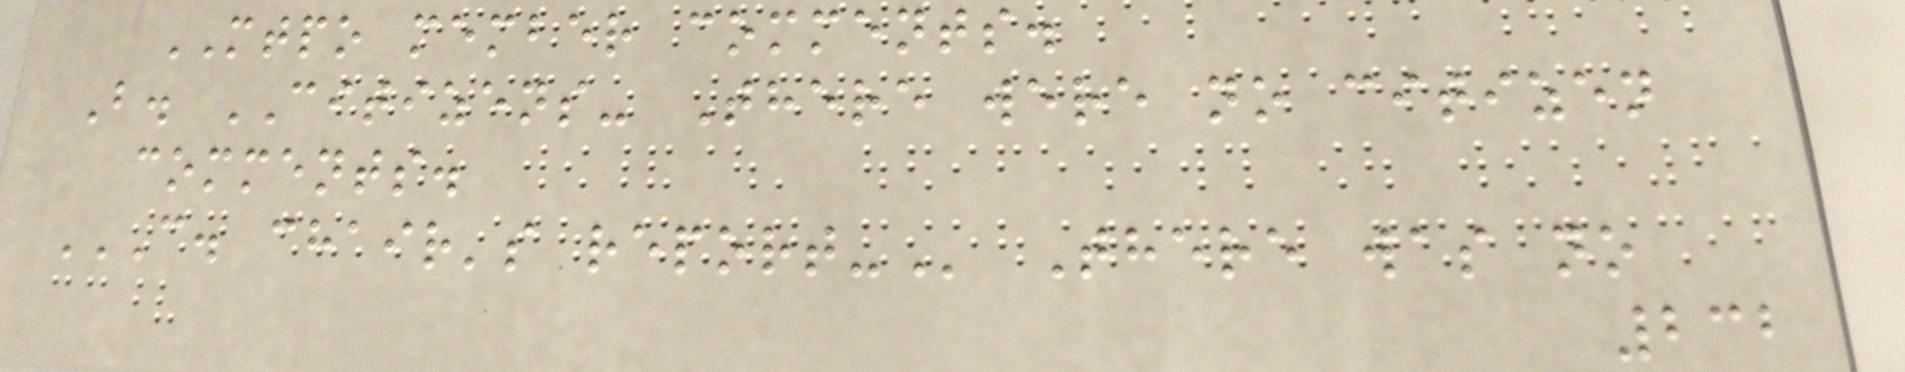MTPO member comments.
B. CITIZENS- There were no citizen
comments.
C. CHAIR'S REPORT- There was no
232
